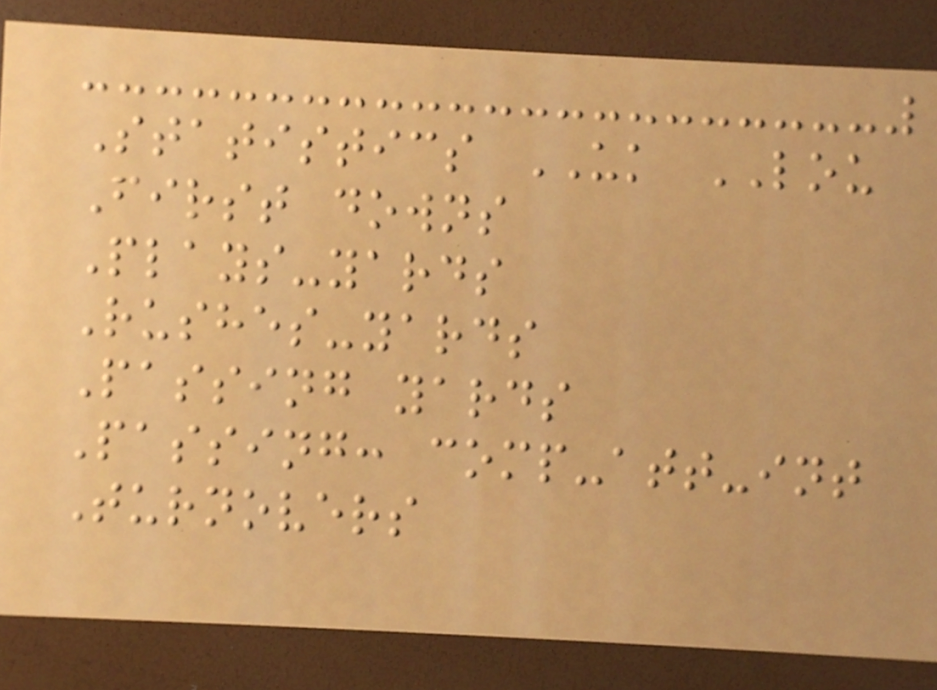Statistics UK LOU
First downs
Plays-yards
Rushes-yards
Passing yards
Passing: comp-att-int
Turnovers
